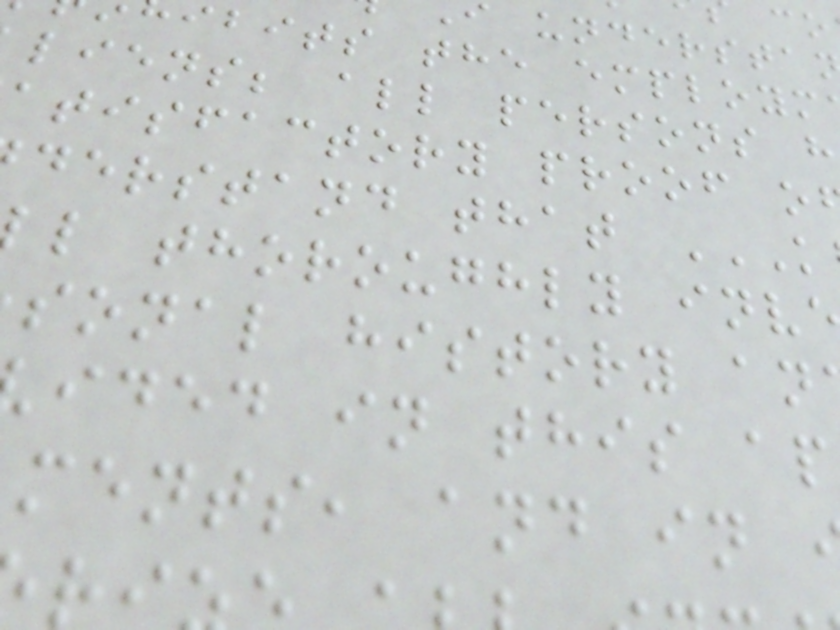ibits the employm
liens; all persons h
atisfactory proof o
derstand that
l thoroughly inv
sonal history an
ided in this ap
ments, and in
